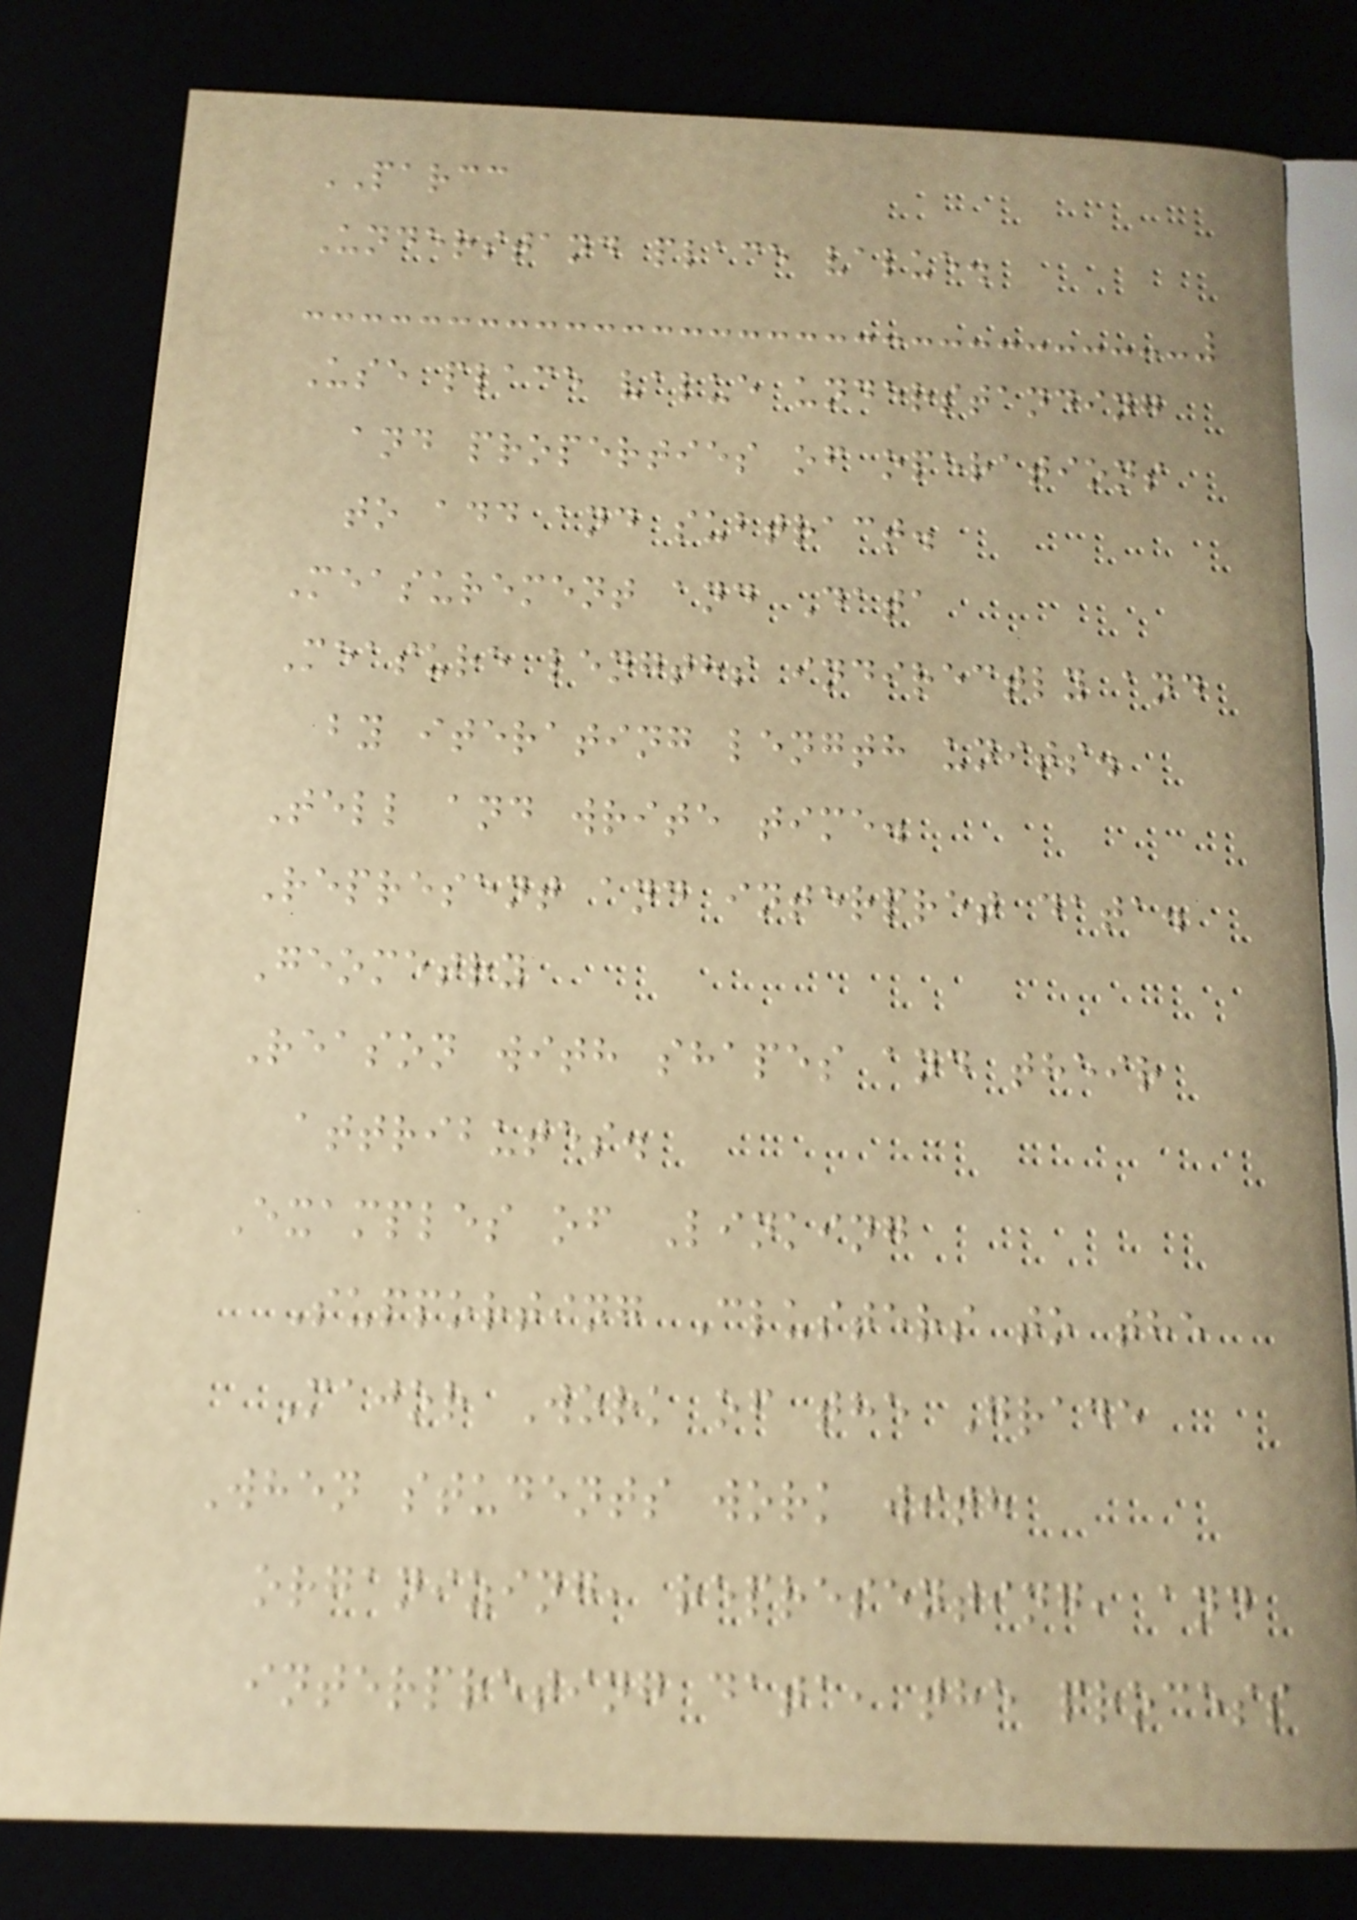PARCC
Understand place value.
Use place value understanding
and properties of operations
to add and subtract.
Measurement and Data
Measure lengths indirectly and
by iterating length units.
Tell and write time.
Represent and interpret data.
Geometry
Reason with shapes and their
attributes.
Examples of Linking
Supporting Clusters to the
Major Work of the Grade
When students work with
organizing, representing, and
interpreting data, the process
